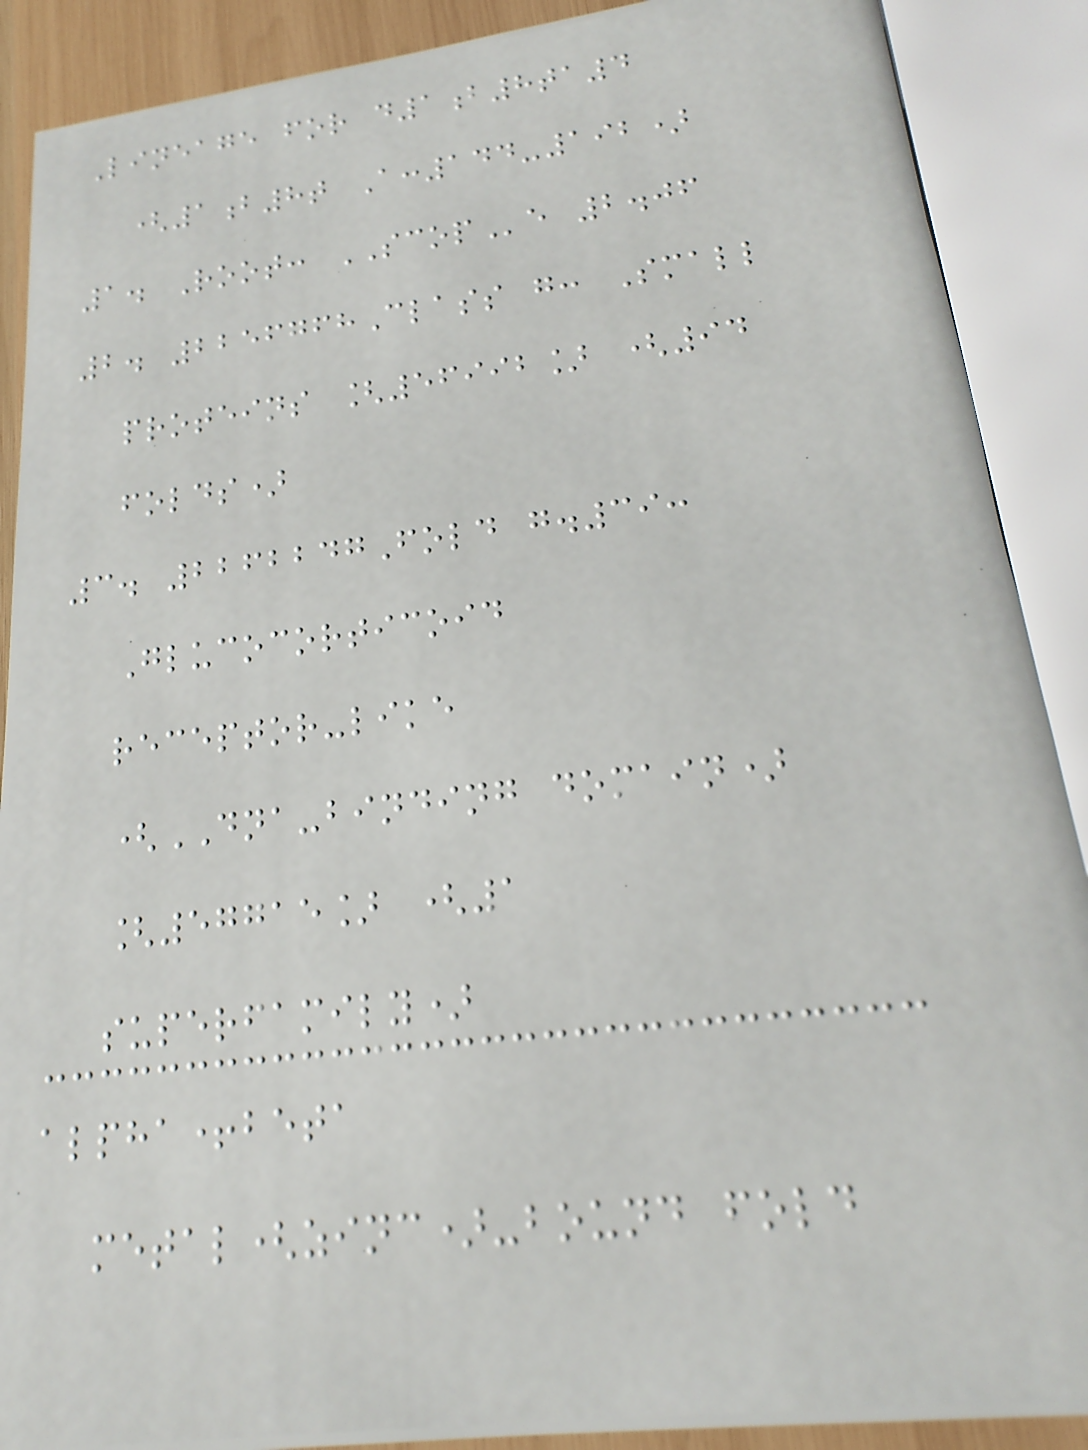Lineage for d1b8ta4
(1b8t A:144-192)
1. Root: SCOPe 2.06
2. 2256768Class g: Small
proteins [56992] (94
folds)
3. 2262247Fold g.39:
Glucocorticoid
receptor-like
(DNA-binding domain)
[57715] (1
superfamily)
alpha+beta
metal(zinc)-bound fold
